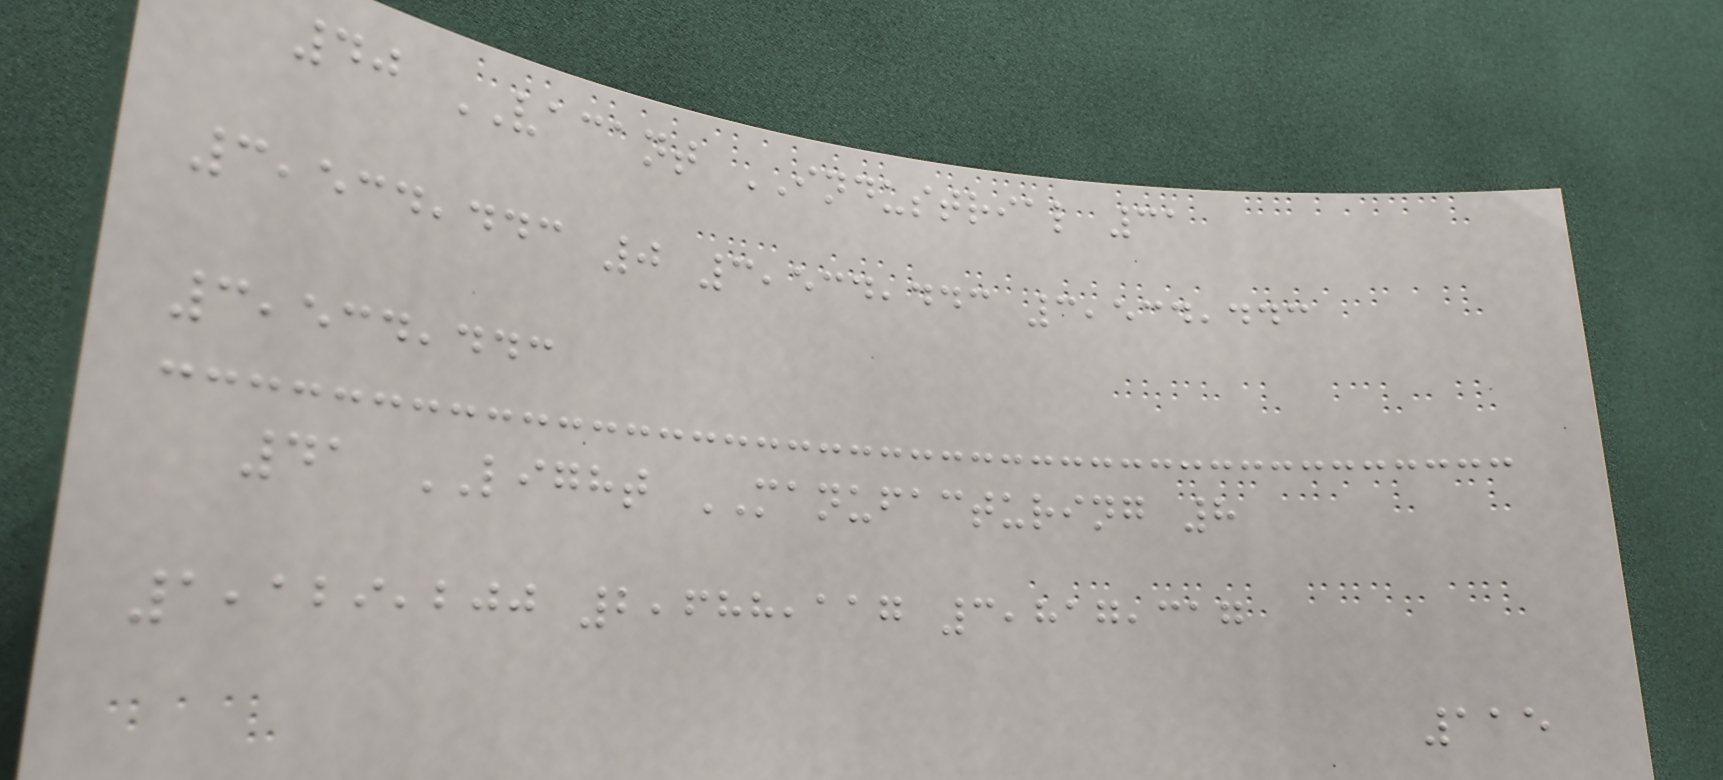40 VACANT INDUSTRIAL 31
3,534,443 0 3,534,443 3,534,443
3,534,443
41 LIGHT MANUFACTURING 8
1,129,200 2,688,117 3,817,317
115
